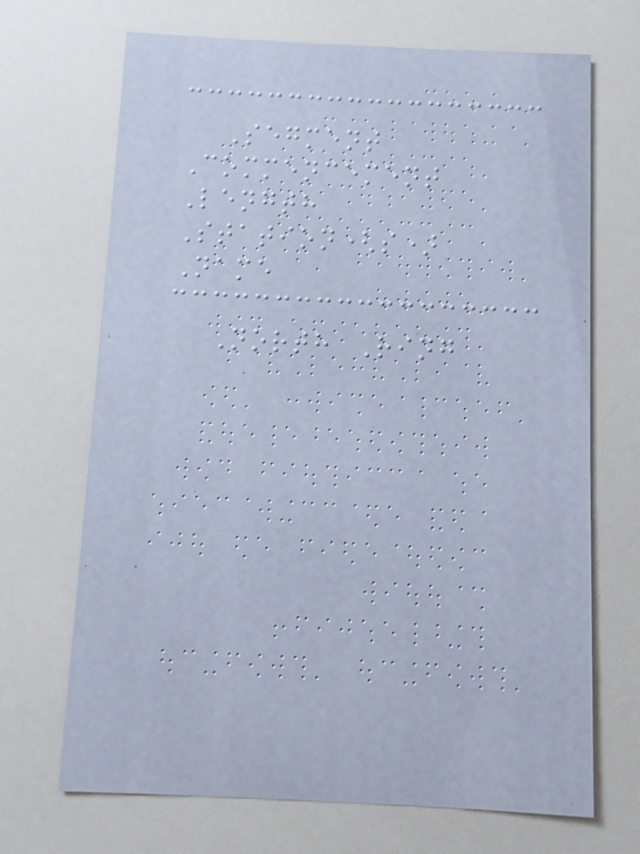Segment
Commencement
Length
Station(s)
Name
North Ring
